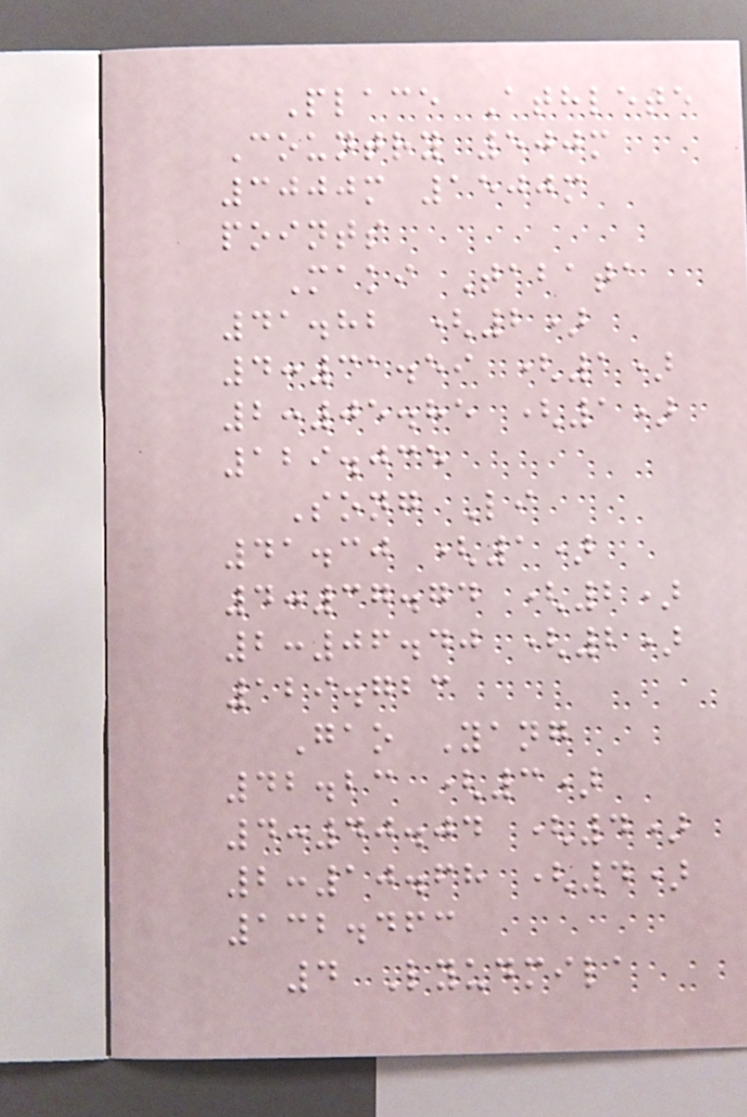Place Athlete
Country 500m
3000m 1500m
points
Maki Tabata
41.82 (2)
4:31.59 (1)
2:05.85 (1)
129.035
Song Li
41.30 (1)
4:37.74 (2)
2:06.40 (2)
129.723
Gao Yang
42.23 (3)
4:40.04 (4)
2:10.68 (4)
132.463
4 Lyudmila
